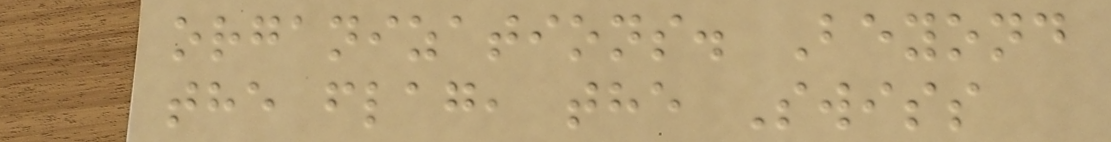organizations. Beyond
the flag, the Swiss
